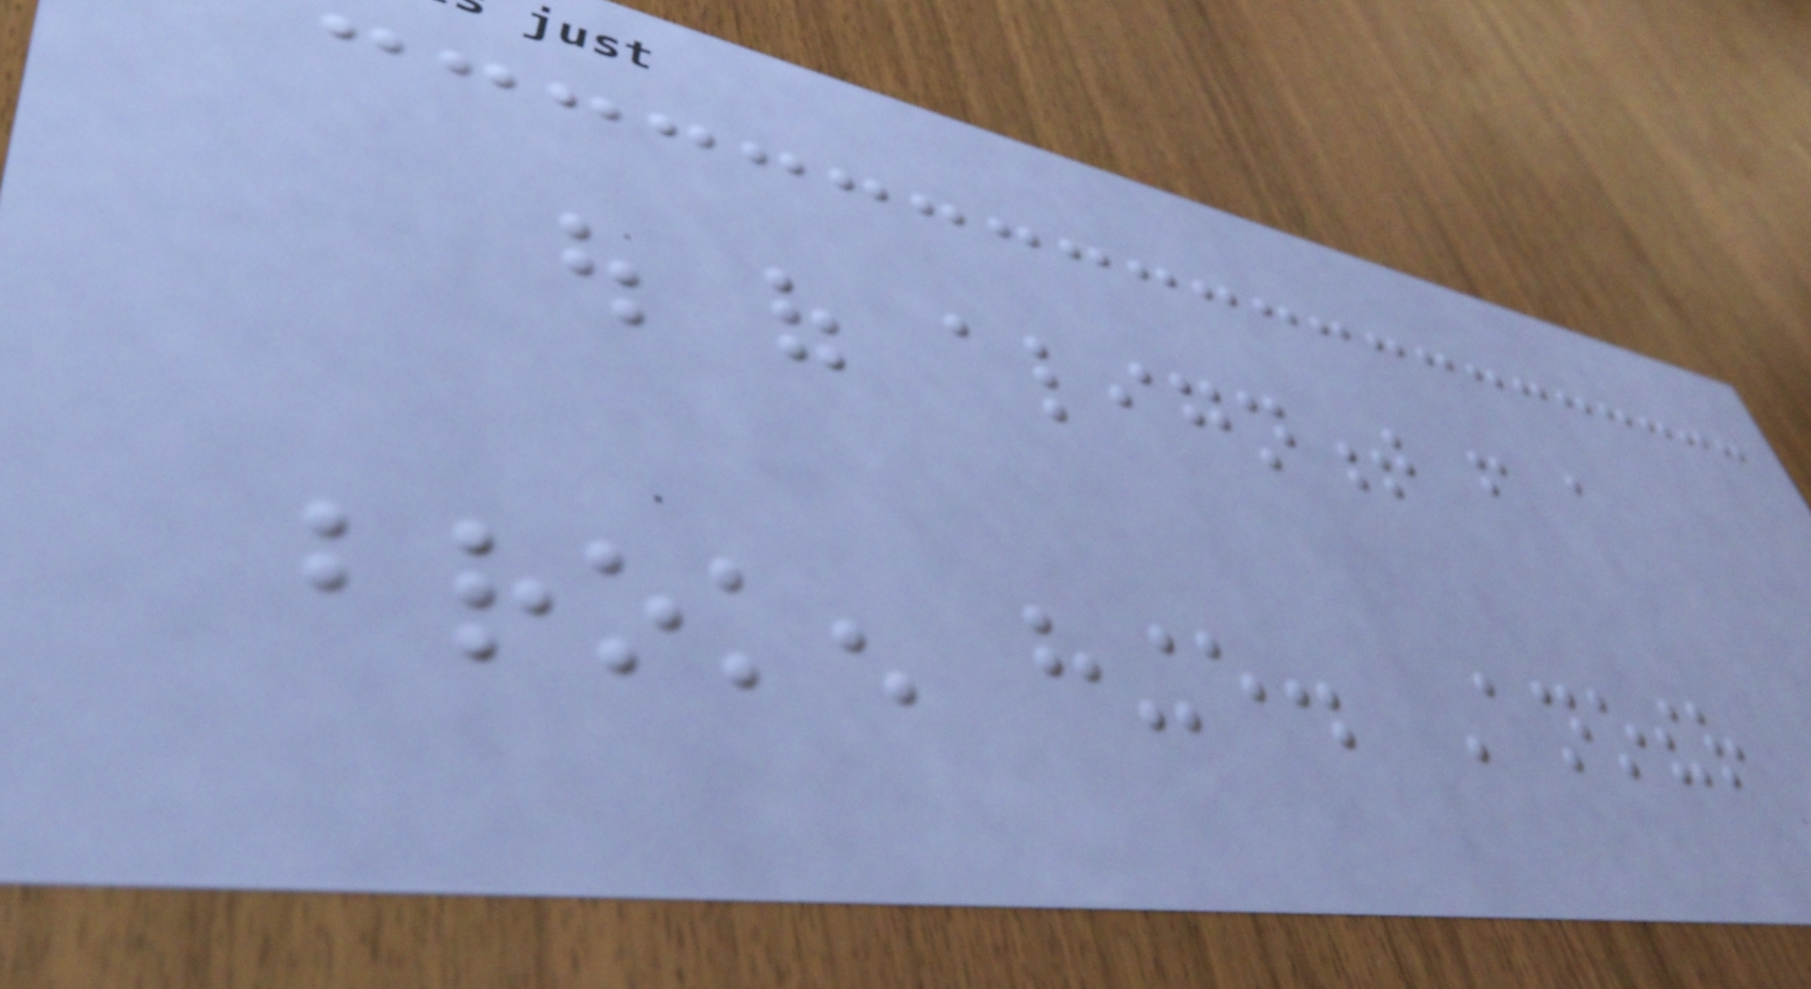out of alignment from a
broken hinge. Another
